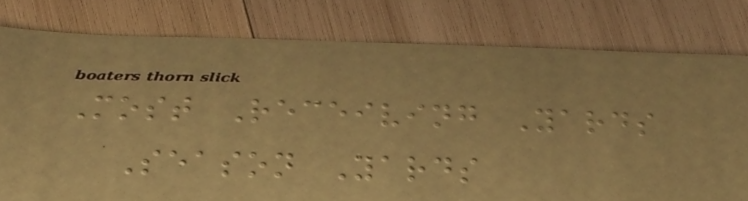Most Receiving Yards
Season Yards
